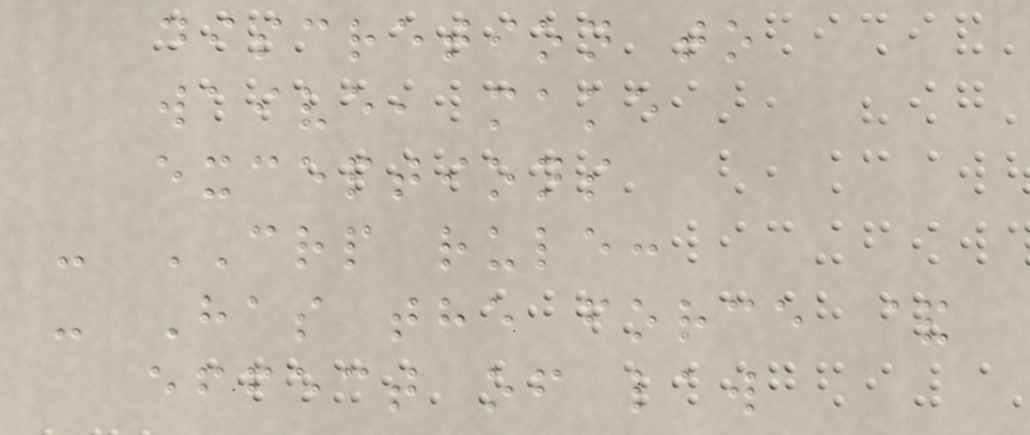discretion to
waive, make
exceptions
- CRP rule:
- Has the force &
effect of law
